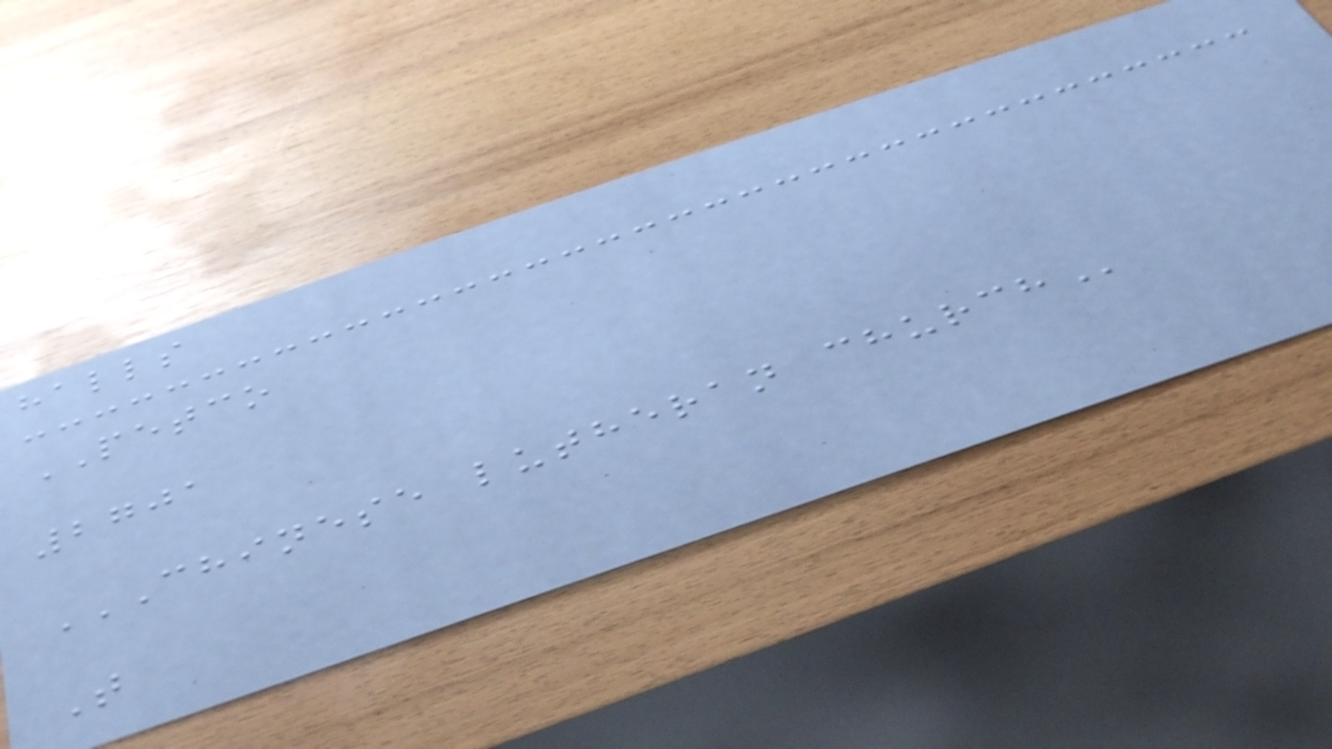halls
PETCO
2701
CHINESE LUTHERAN CHURCH
T
